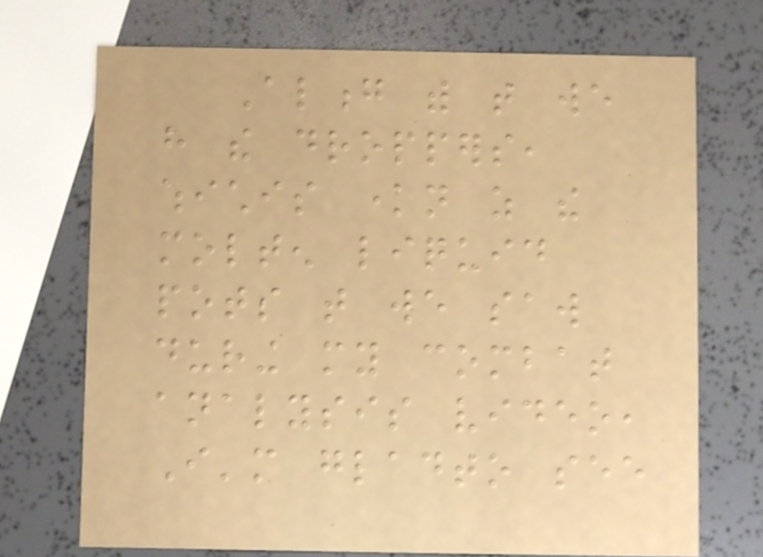Along with that we
have the droppers,
whichis known as the
molten liquid
pots that we saw
during my combat
analysis video,
I'm gladto see
